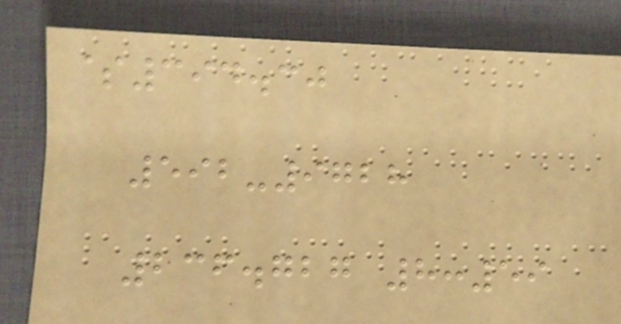$394.30
592-9728
236.727 8:59
